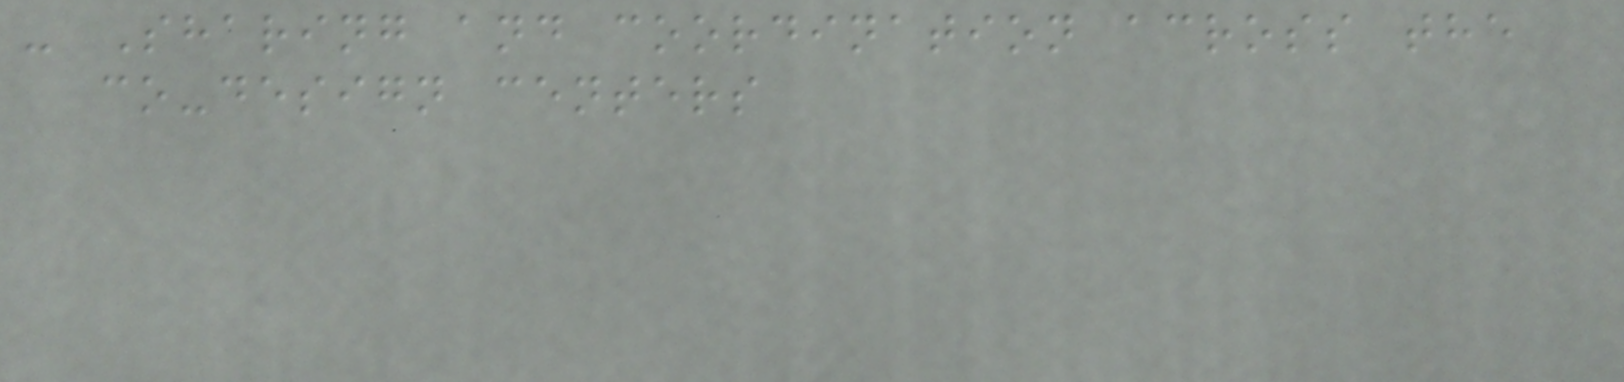- Sharing and coordination across the
co-design centers
